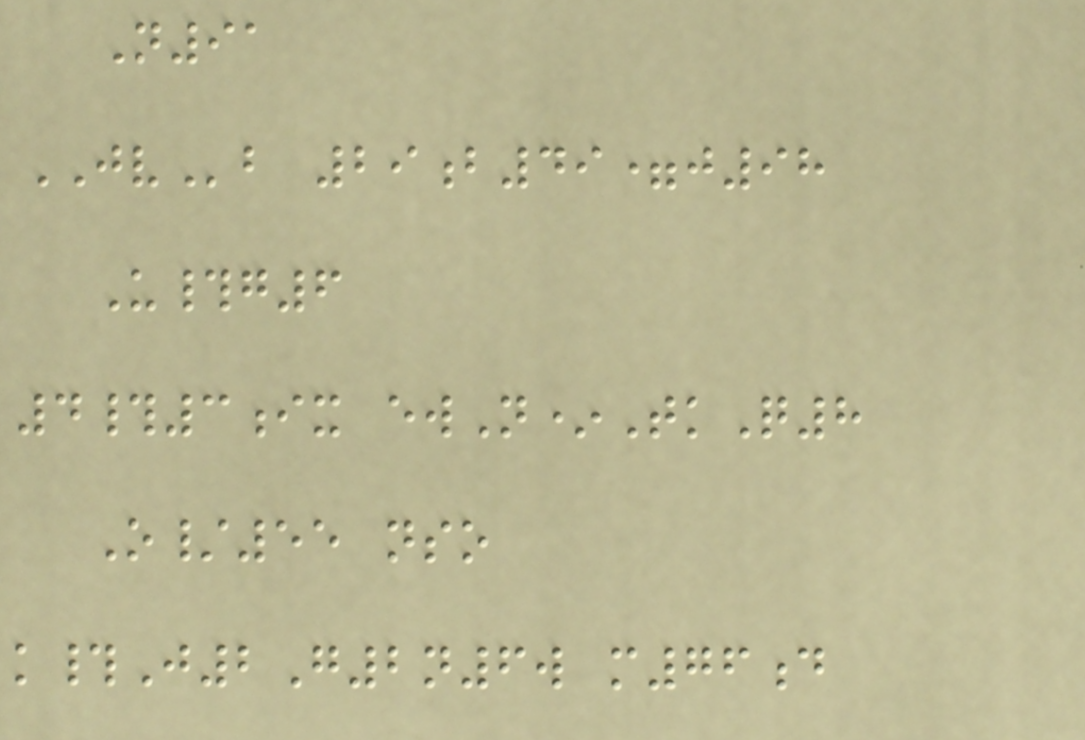N91
JVb 29b49=j98
U#g6
4#3ix ewN*TkQ8
O/55 nso
k#J2G2n6w m76d
